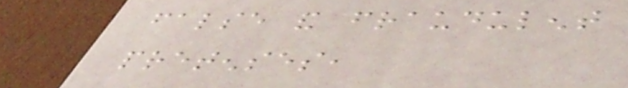false and fraudulent
pretenses,
